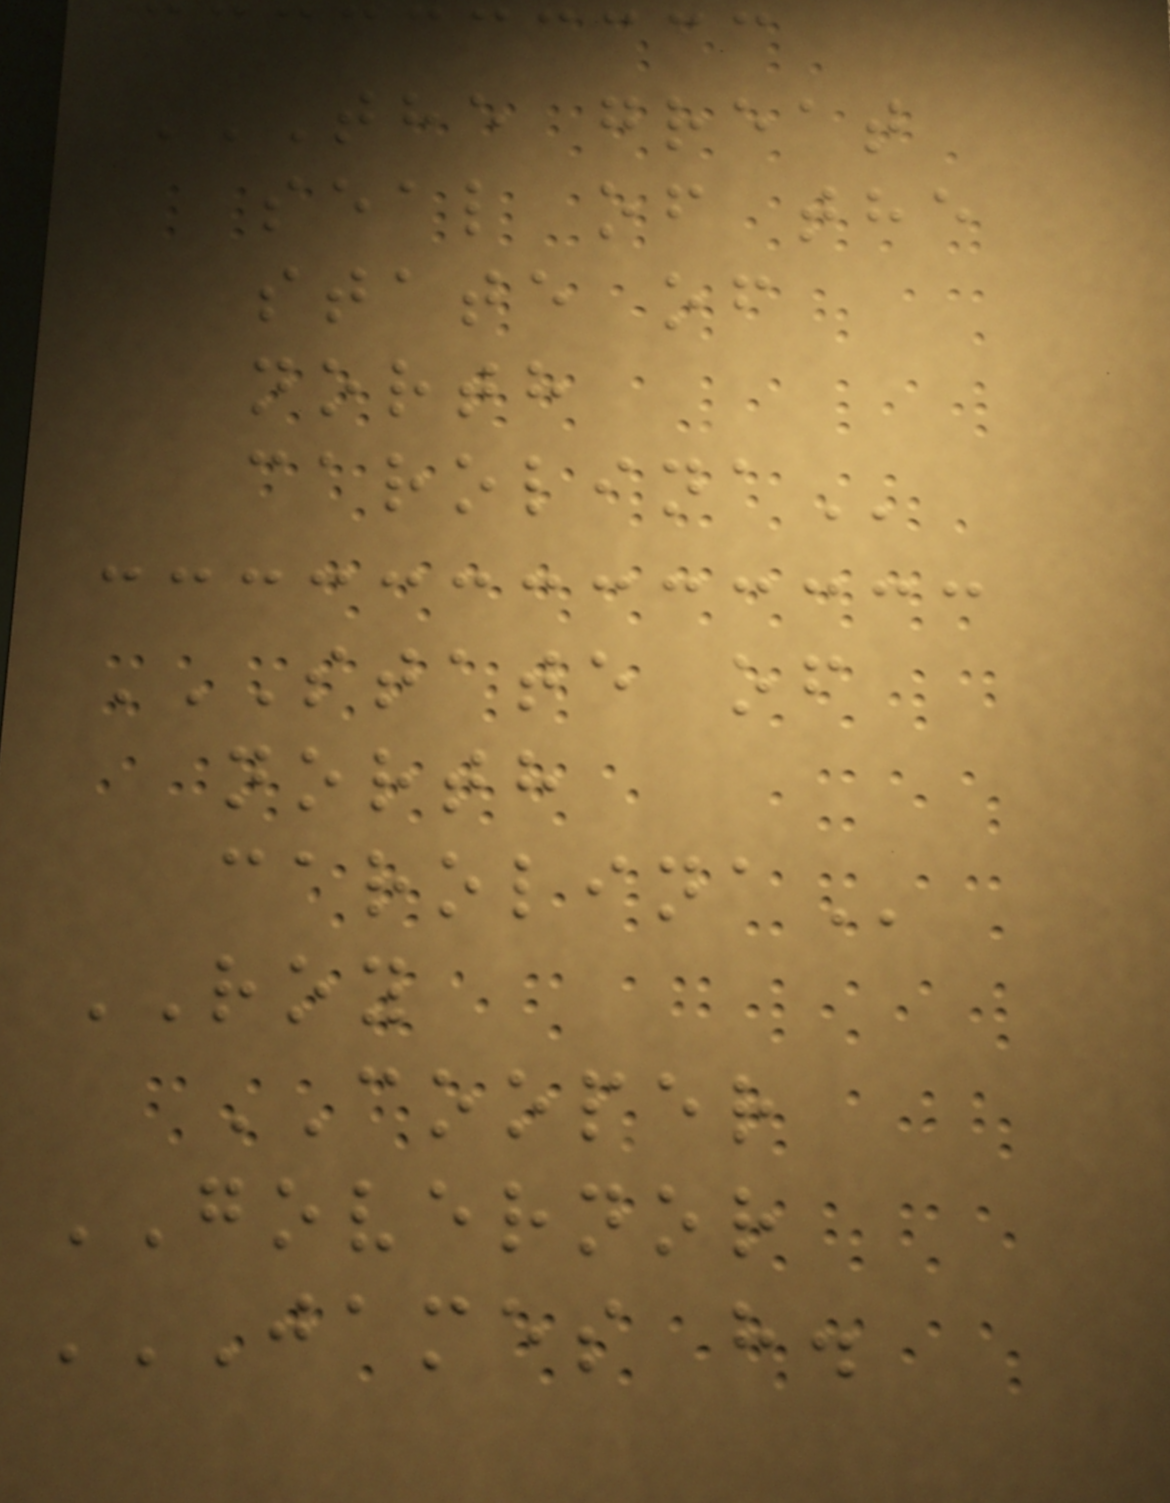THE GREAT
SEAL OF THE
STATE OF
NORTH
CAROLINA
STATE OF
NORTH
CAROLINA
ROY
COOPER
GOVERNOR
JAMES H.
